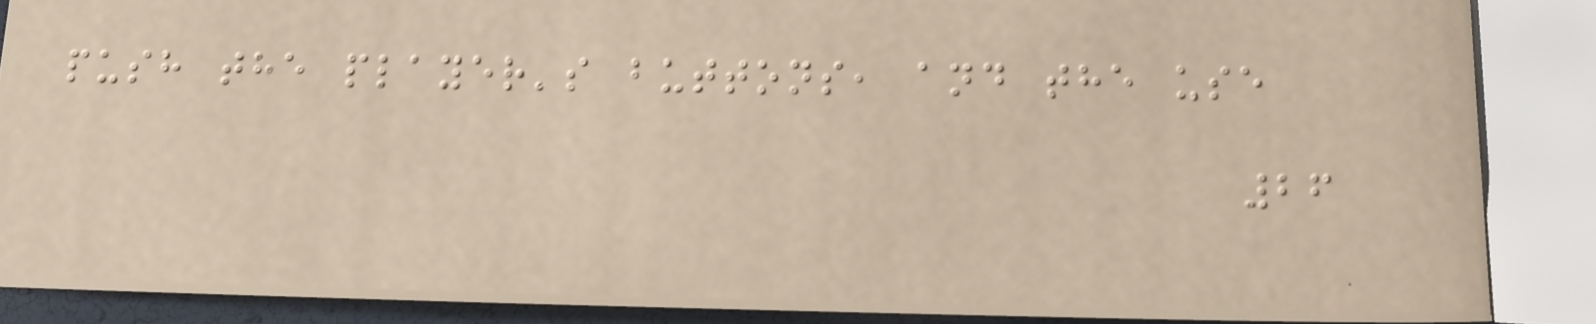push the player's buttons, and the use
26
